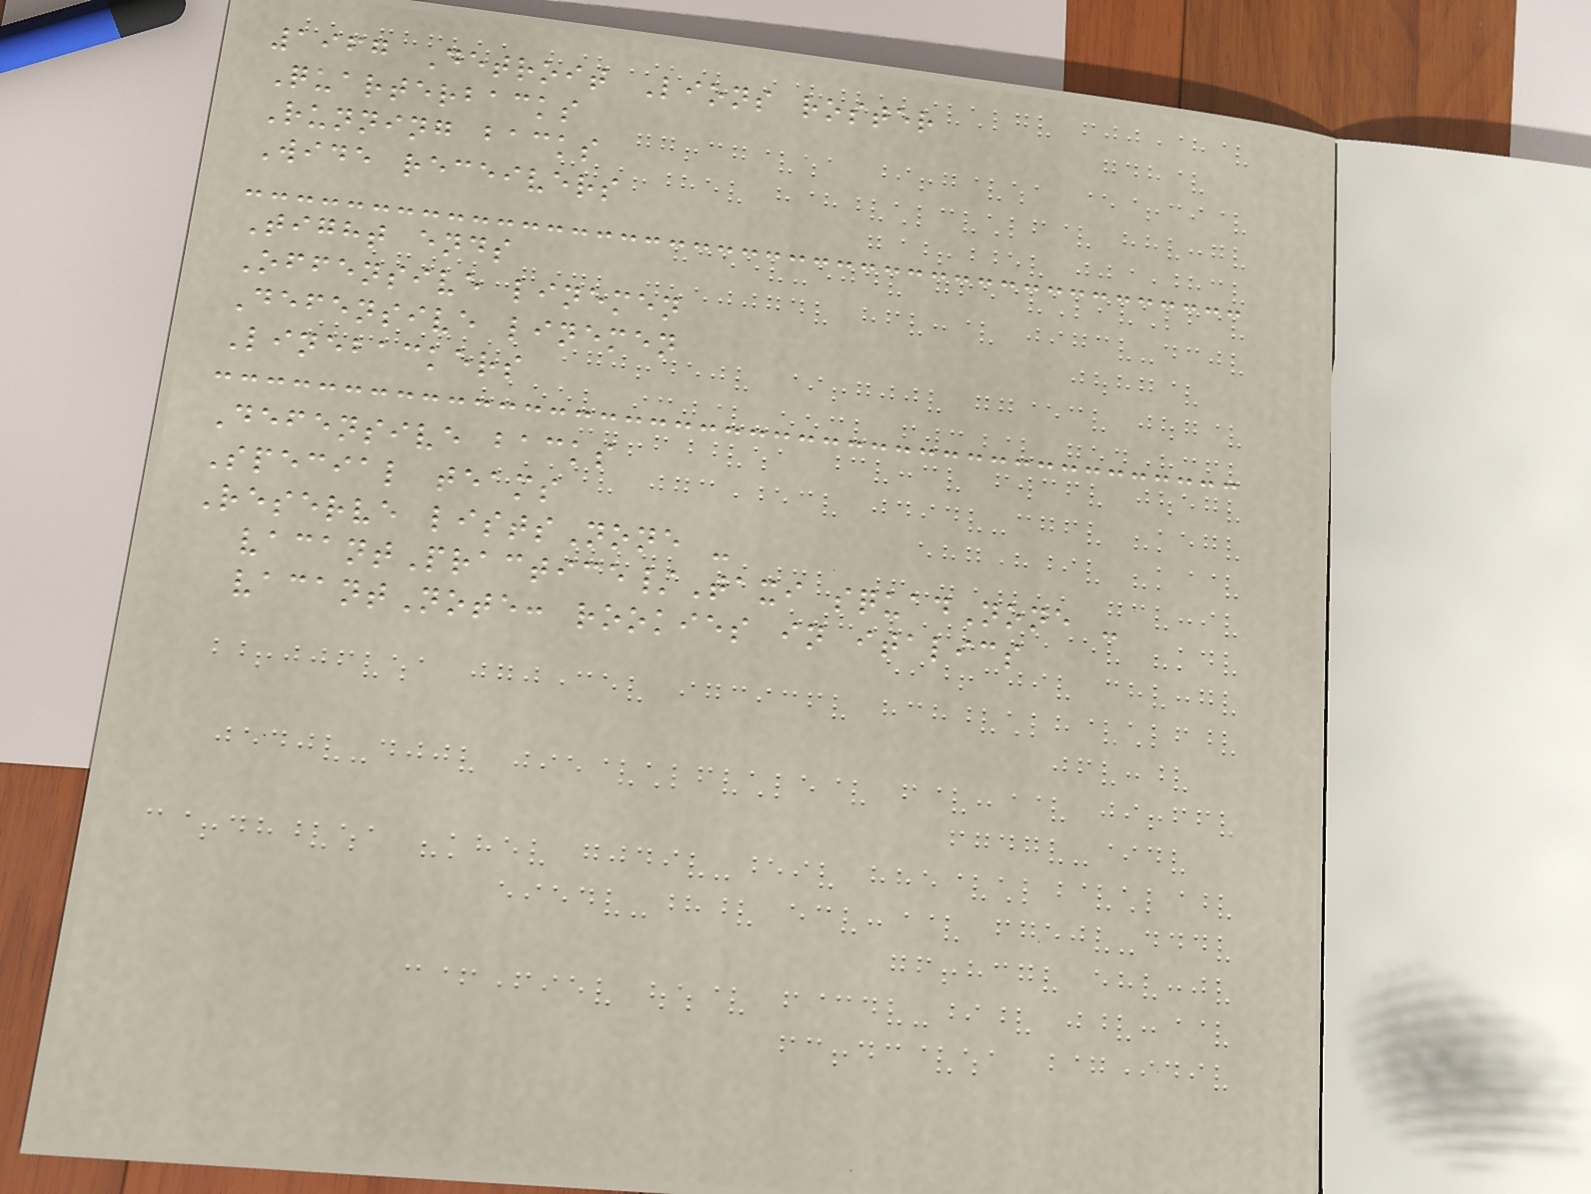1967 Detroit Lions roster
Quarterbacks
Running backs
Wide receivers
Tight ends
Offensive linemen
Defensive linemen
Linebackers
Defensive backs
Special teams
Reserve listsNone -
vacantPractice/Taxi squadNone -
vacantNote: rookies in italics
